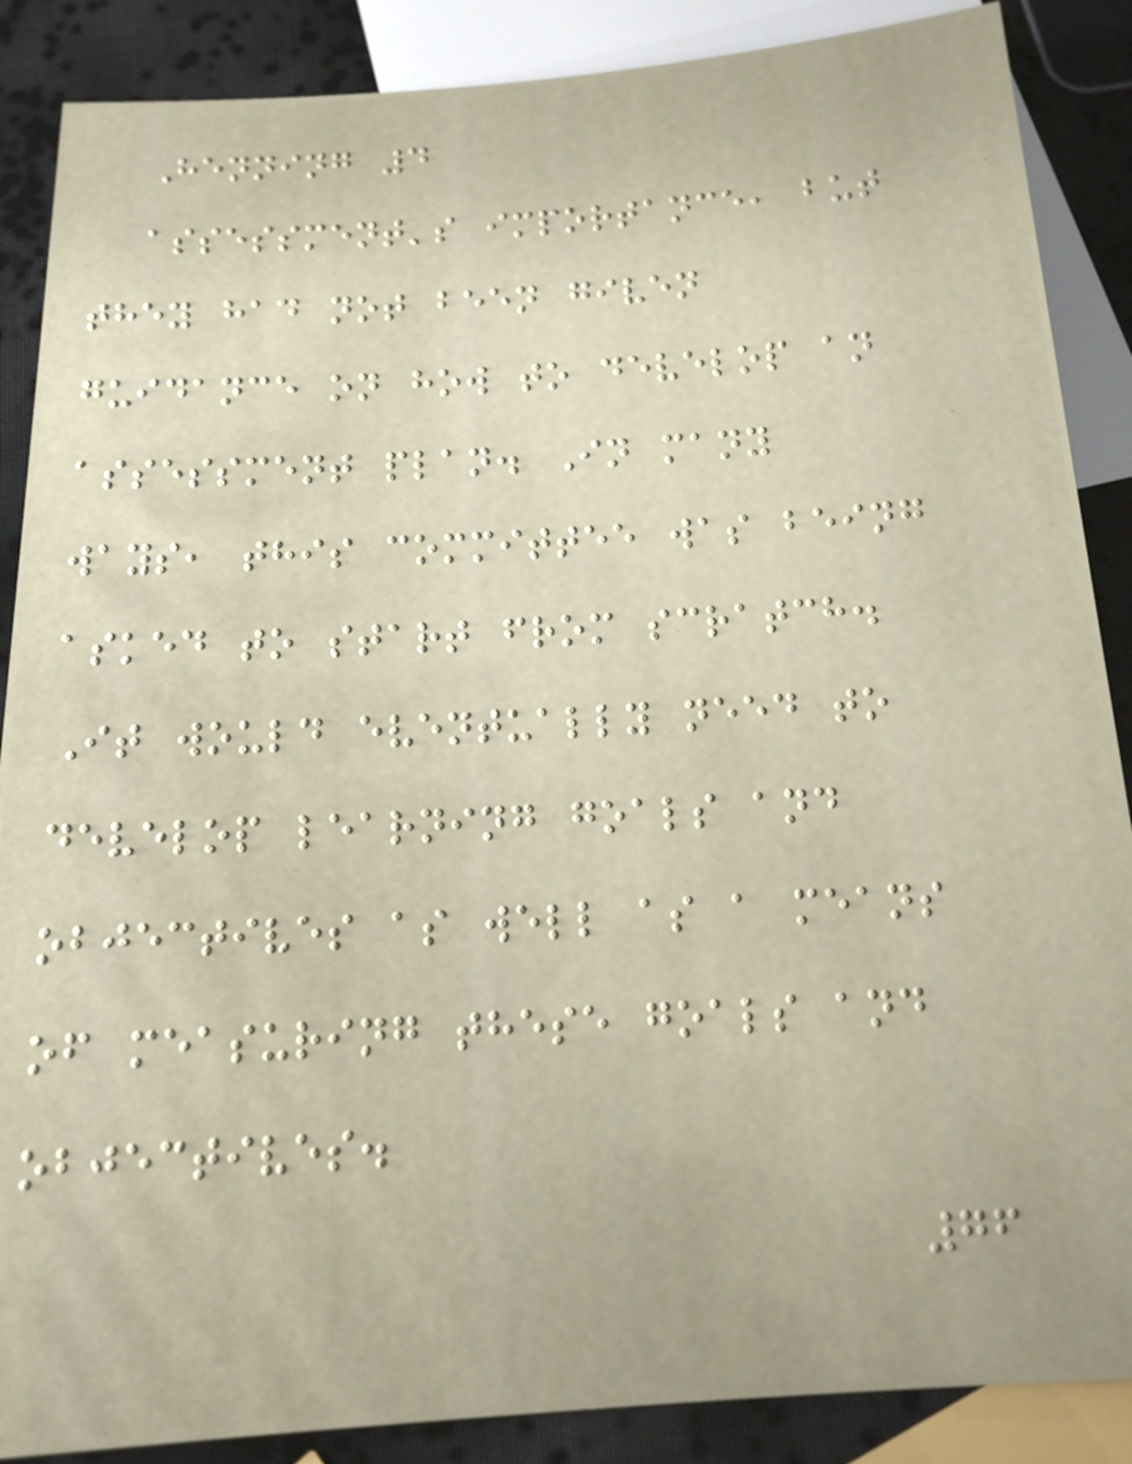Henning 4
assessment's importance, but
they had not been given
guidance on how to develop an
assessment plan. In many
ways, this committee was being
asked to start from scratch.
It would eventually need to
develop learning goals and
objectives as well as a means
of measuring these goals and
objectives.
76
